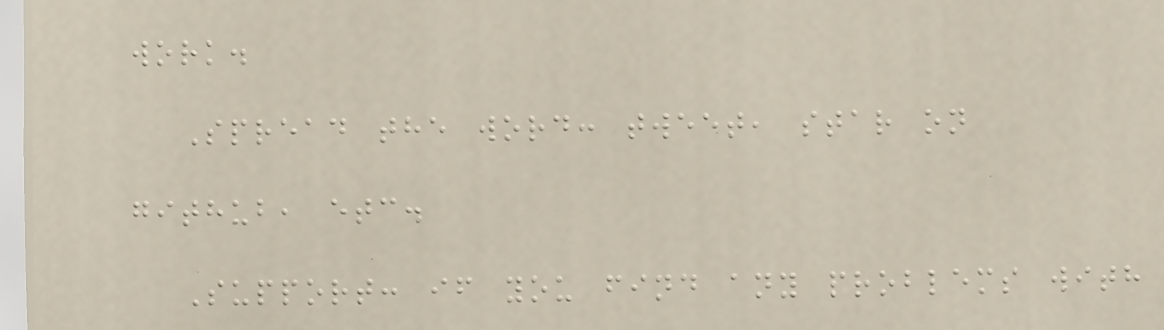work.
Spread the word: tweet, star on
github, etc.
Support: if you find any problems with
